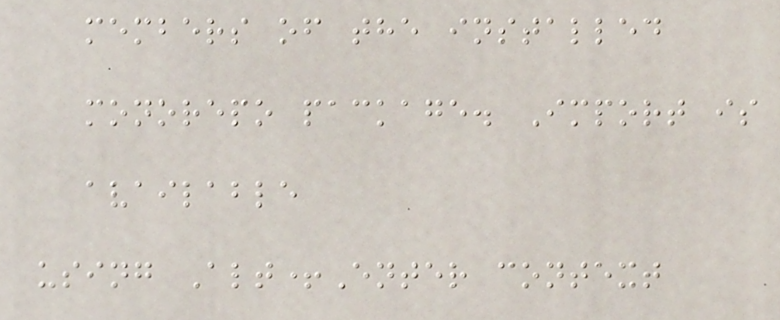members of the installed
monorepo package. Import is
available
using Alt+Enter context
